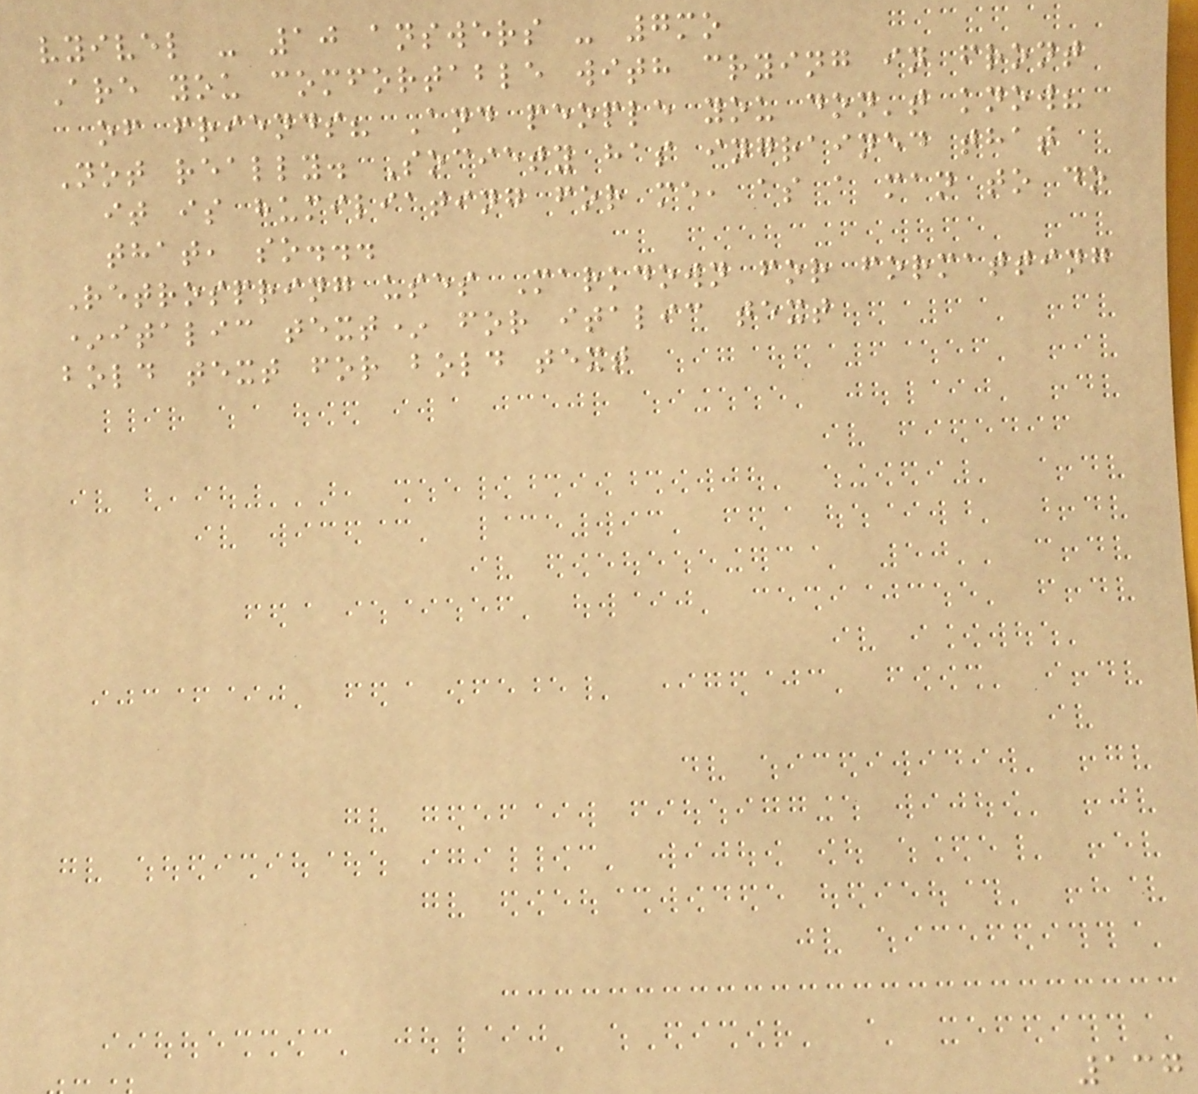vyivel - 10 answers - 7mo
Are you comfortable with crying in front
of friends? And people you don't know?
Not really. Society has ingrained that
it is humiliating for me, as a man to do
that, so...
Retrospring uses Markdown for formatting
*italic text* for italic text
bold text for bold text
137
